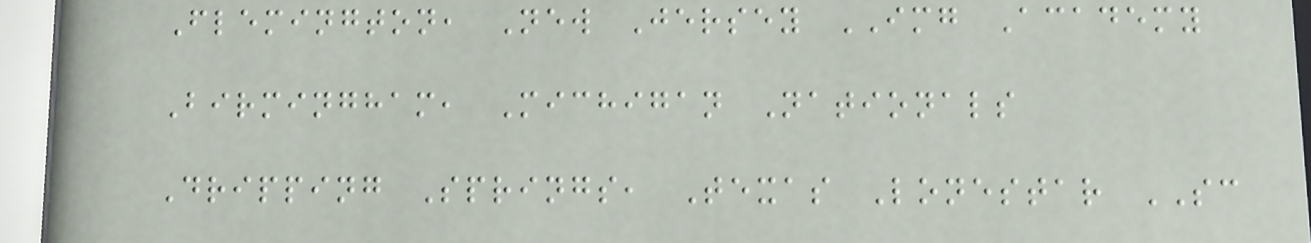Flemington, New Jersey IMG Academy
Birmingham, Michigan Nationals
Dripping Springs, Texas Lonestar SC
